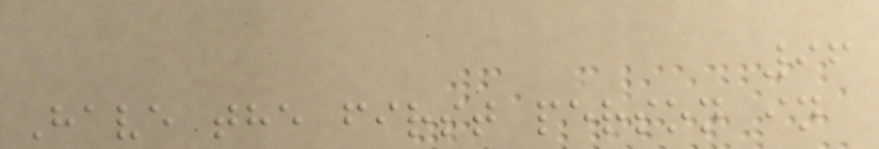96
Have the first person in
